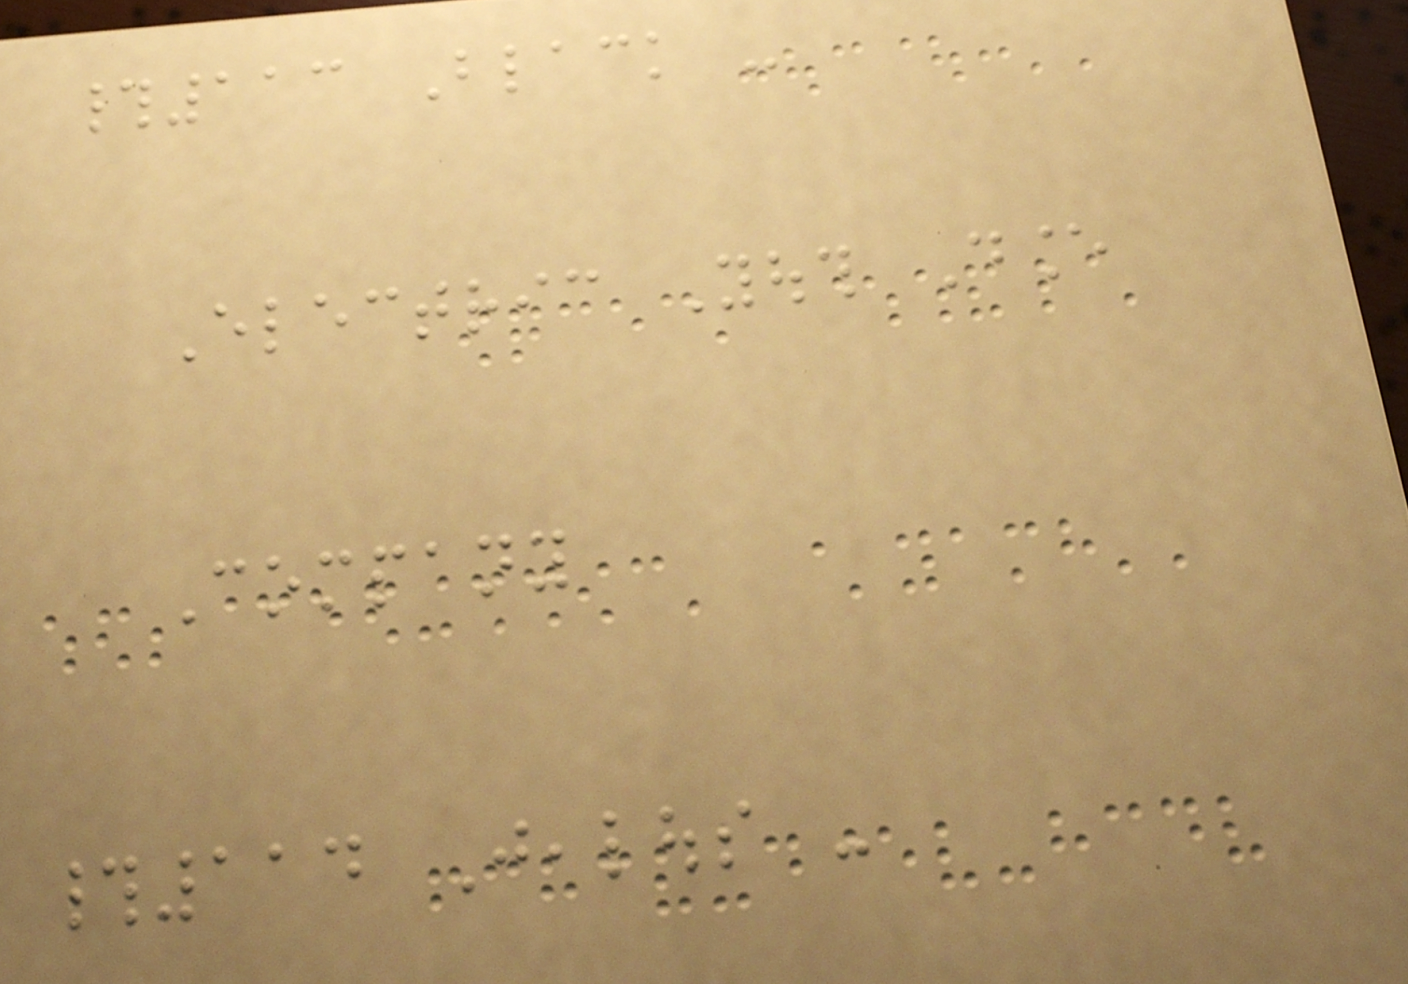#113 Black -
Electric Youth Dance
Company
#114 Jealous -
